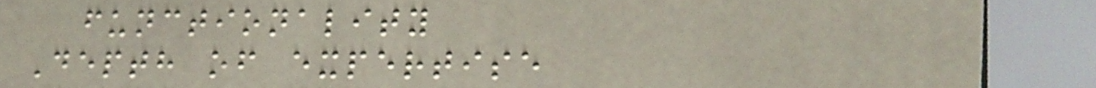functionality
Depth of expertise
